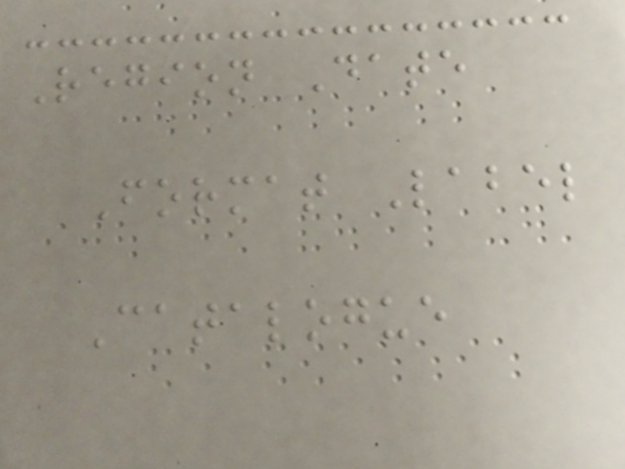Region Date
Format Label
Catalogue
